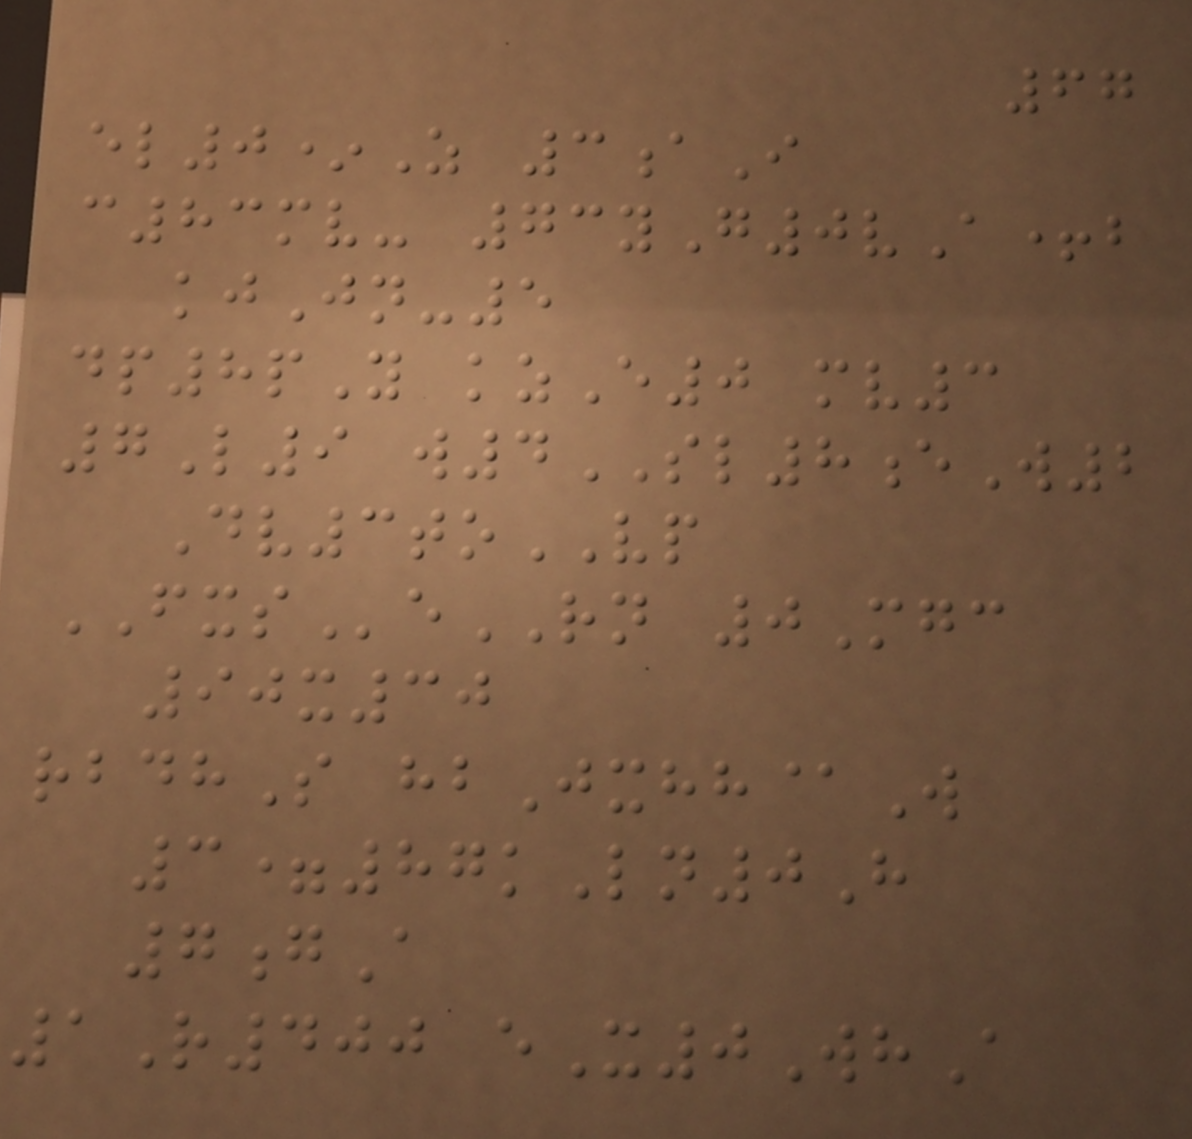67
el0*Z 3aI
c83mv- 73yG0vA+b
kjJn-5
dp8pY kzE0 mv3
7L9 w4SL8eW2
Dv3toVP
FXSeRN 0Mgc
90x30
rbdhS hbJxhh@W
3=87kLn0H
7gA
1R400 eX0WhA
